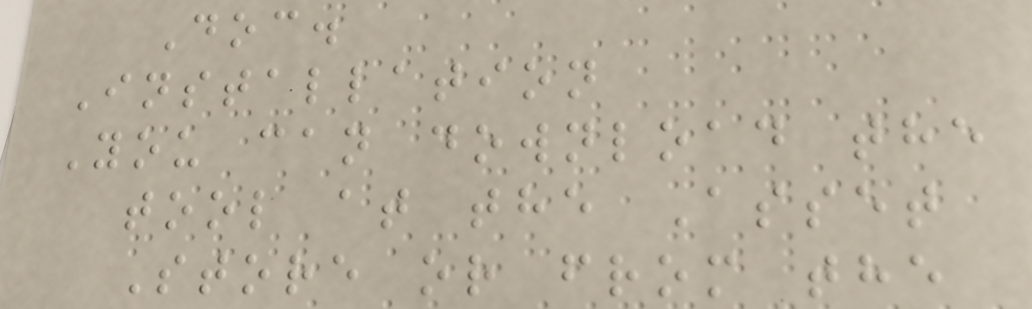Doc.
Installation
You can download the
tool at the Asset
Store or from the
